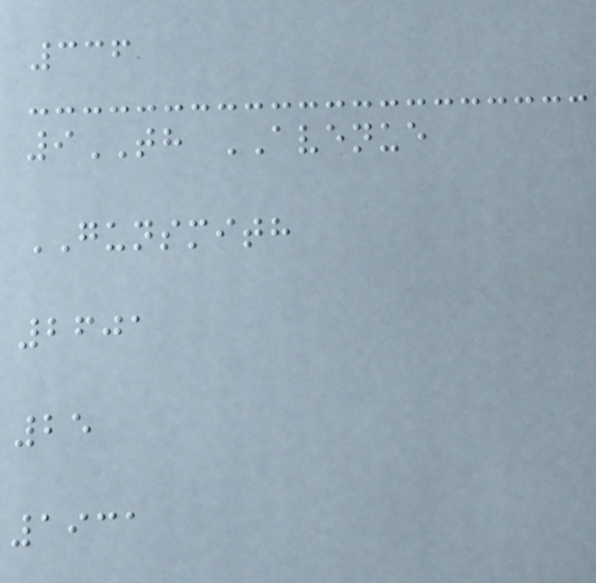336
9TH AVENUE
GUNSMITH
2601
25
1931
